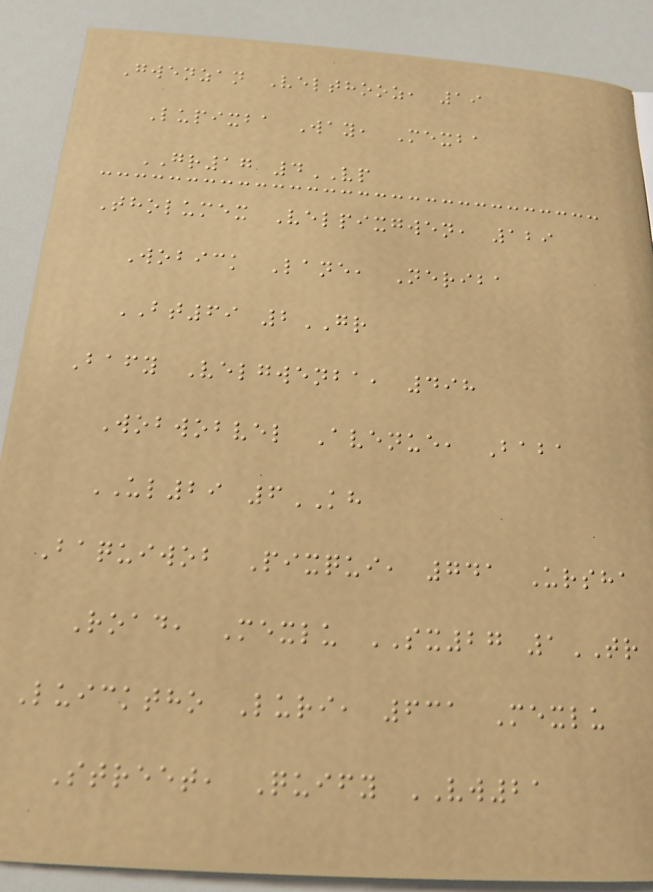Gwenzan Velthooz, 19
Lupixba Way, Mexba
GR17 4VP
Tholumex Velpixgwen, 129
Wobick Lane, Neriba
BT69 2GR
Bafy Velgwenba, 498
Wobwobvel Avenue, Baba
UL29 6KH
Baquiwob Pixqui, 741 Ursha
Road, Mexlu SX27 1TR
Luicktho Luri, 631 Mexlu
Street, Quify VW21
